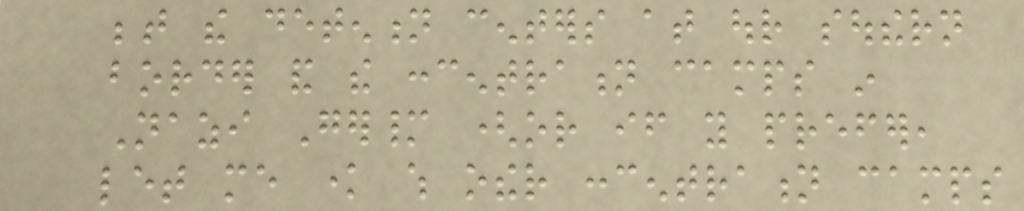between the detention centers at our southern
border and the concentration camps in
Nazi Germany (or if you prefer,
let me know which other concentration camps
